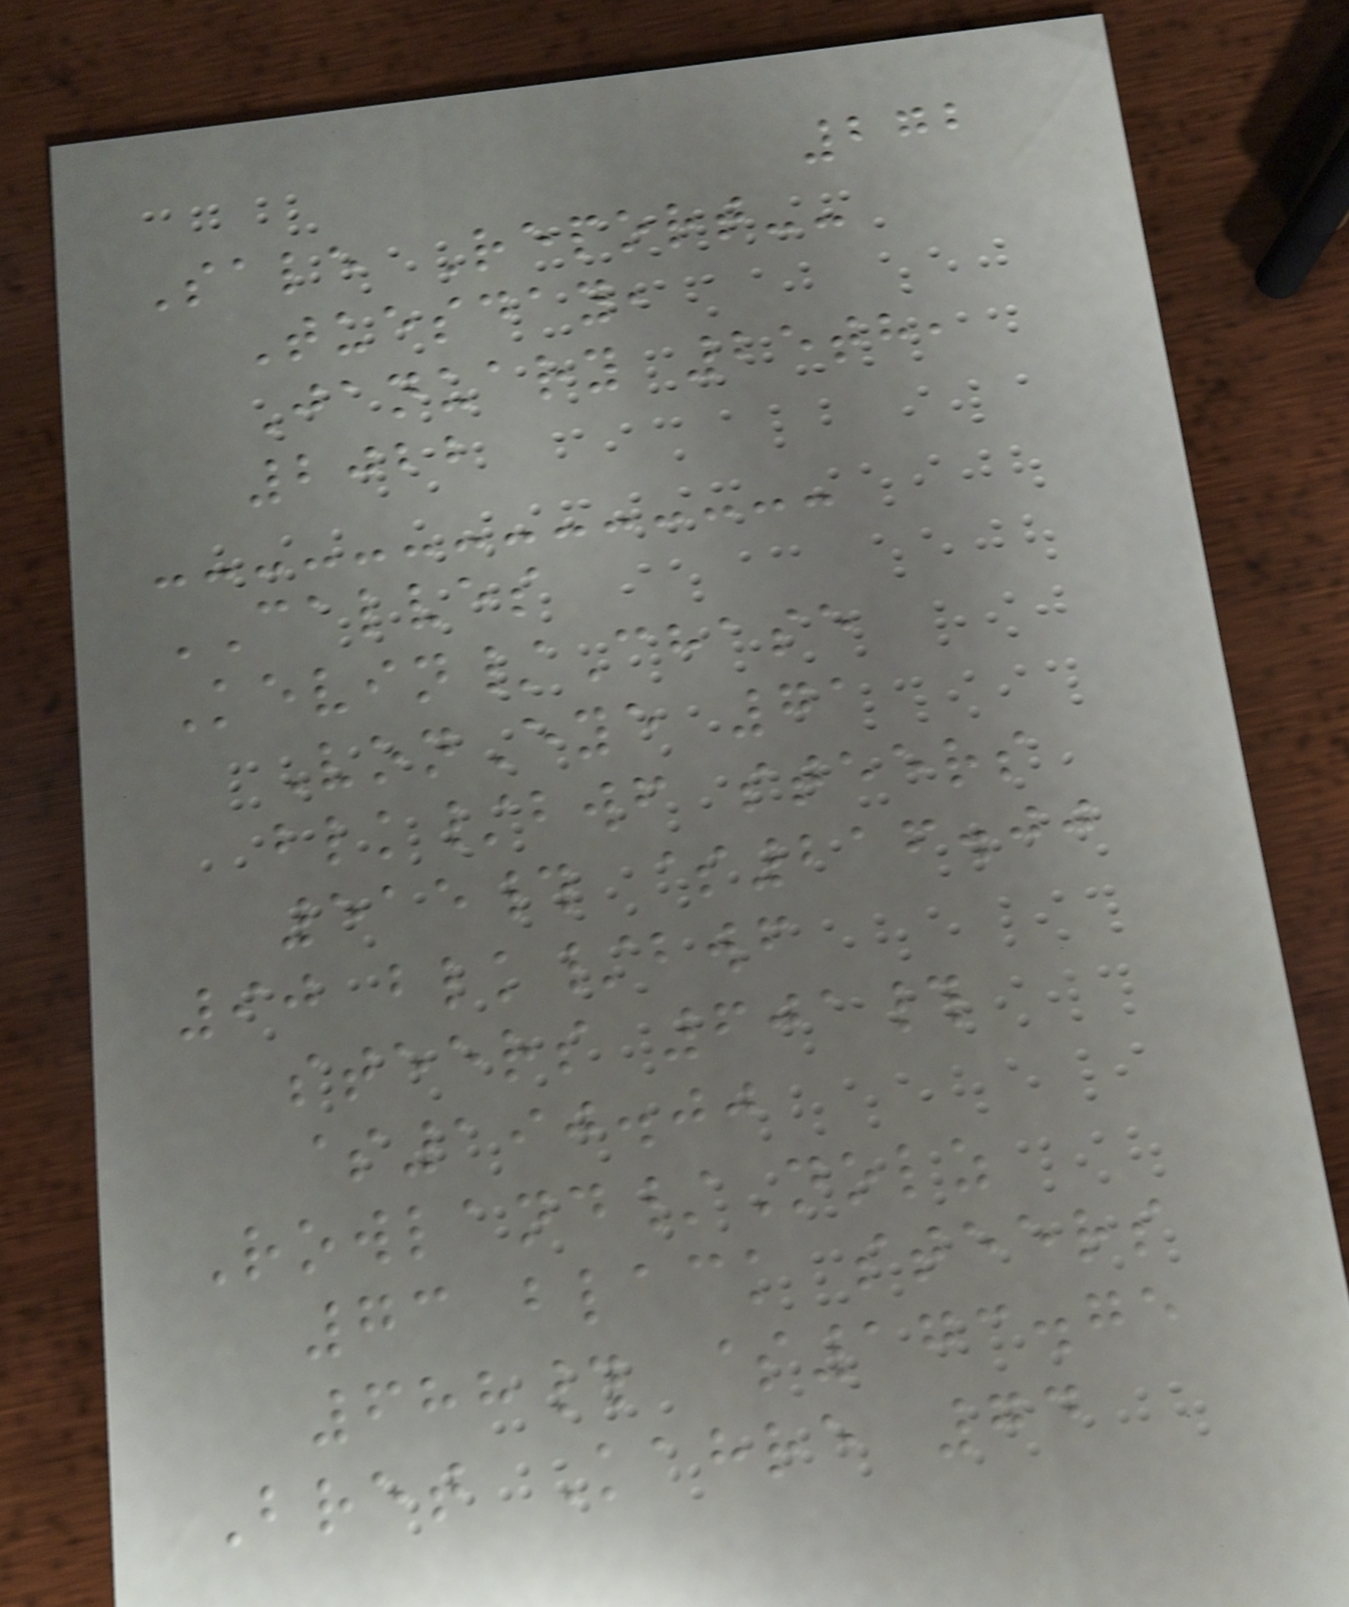272
Sale Report--
Tuesday,
January 25th,
2022
CALVES
Kevin/Chase
VonEye 71
blk/bwf steers
515# $216.00
90 blk/bwf
steers 601#
$190.00
Rowland/Nolz
73 black steers
688# $173.75
Bret Kahre 74
